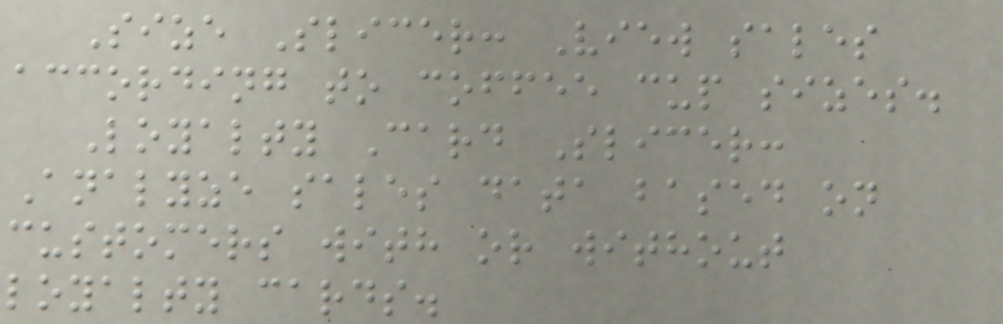Size Slicer: View sales
according to coffee cup sizes.
Loyalty Card Slicer:
Analyze sales data based on
customers with or without
loyalty cards.
